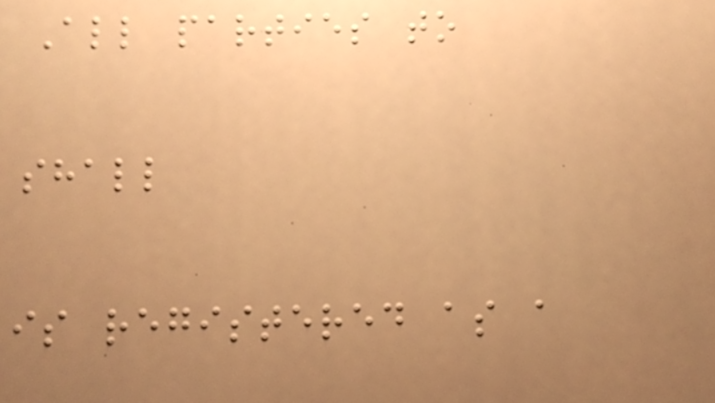All parties to
shall
is registered as a
